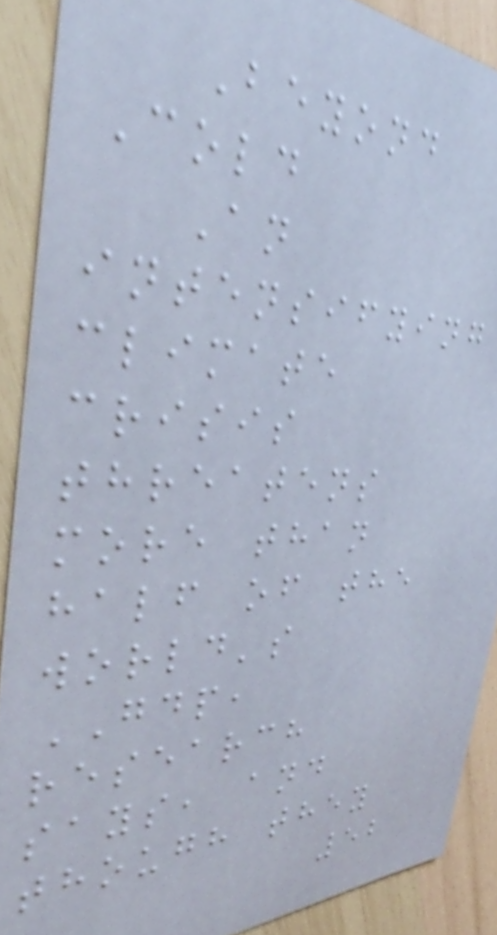Beyond
Cold
An
intensifying
climate
crisis
threatens
more than
half of the
world's
GDP,
research
says, and
though they
52
